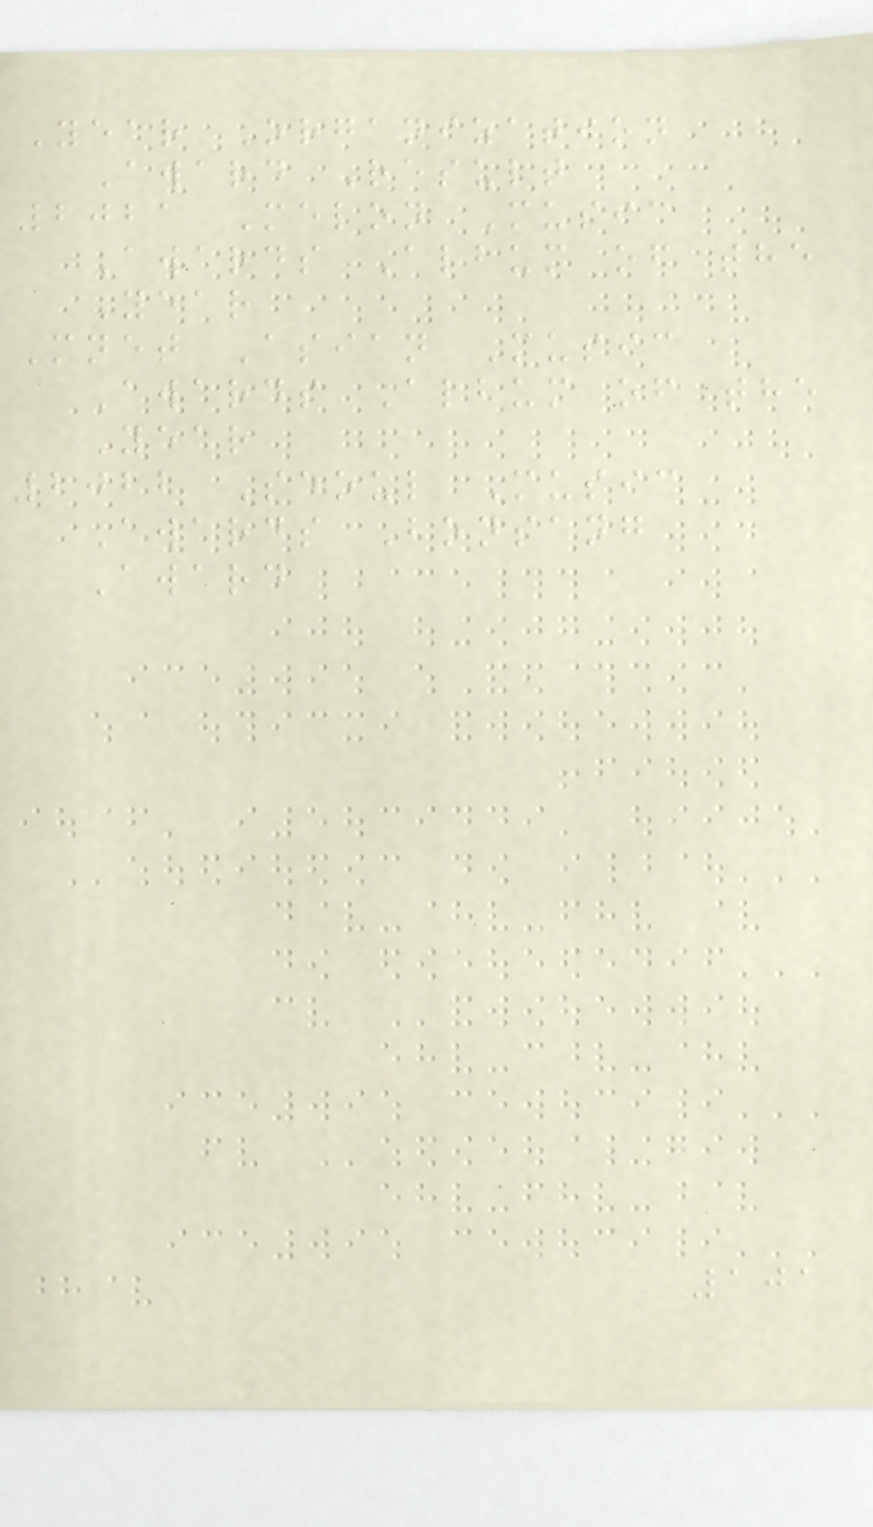Year Organization
Award Result
2021 Melon Music
Awards Album of the
Year
Mnet Asian Music
Awards Album of the
Year
2022 Seoul Music
Awards Bonsang
Award
101
